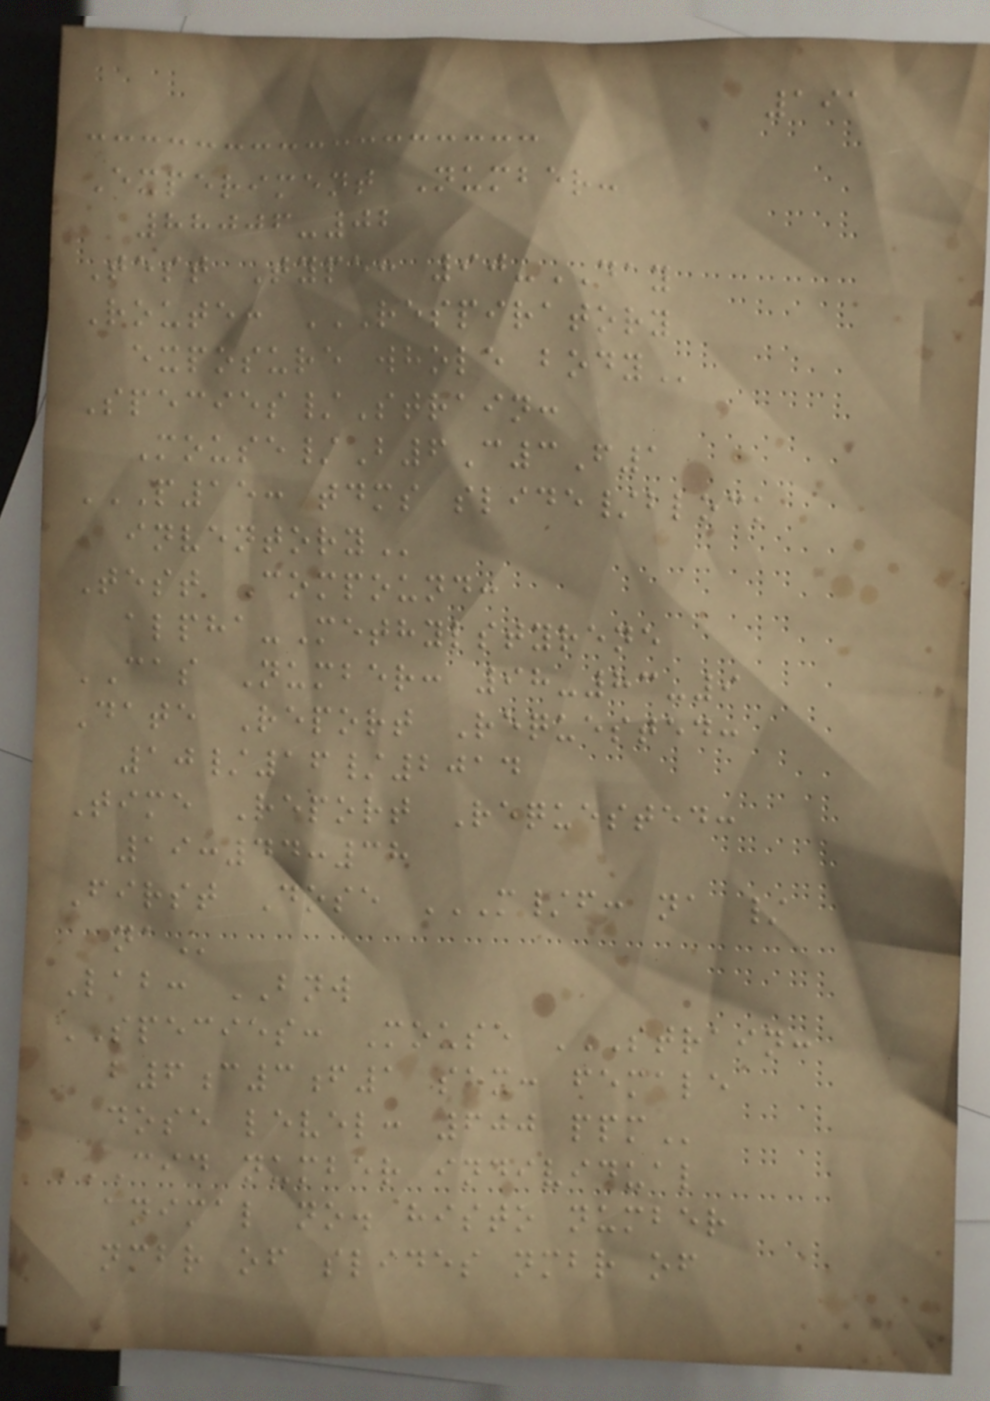191
Experiment Number:
88006-02
Test Type: 90-DAY
Route: RESPIRATORY
EXPOSURE WHOLE BODY
Species/Strain:
Mouse/B6C3F1
P15: TDMS SLIDE/BLOCK
INVENTORY
Test Compound:
alpha-Methylstyrene
CAS Number: 98-83-9
Date Report Requested:
10/16/2014
Time Report Requested:
19:44:38
First Dose M/F: NA /
NA
Lab: BNW
SPECIES: Mouse STRAIN:
B6C3F1 SEX: FEMALE
DOSE LEVEL: 600 PPM
CID NUMBER INDIVIDUAL
ANIMAL NO. HISTO NUMBER
NMBR OF SLIDES NMBR OF
